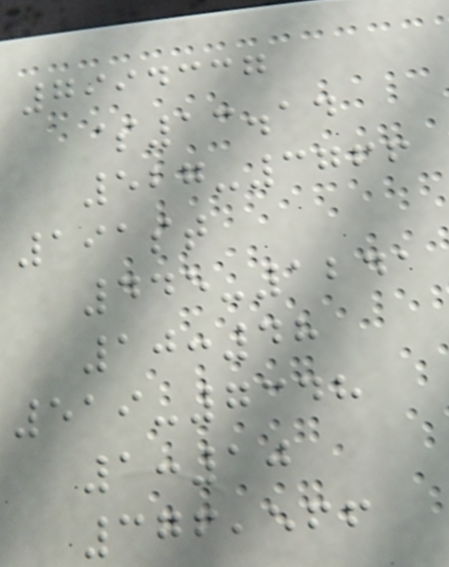7994337
$13.14
527-3766
191st
445-1241
10:48
519-7348
1:10
376,566
